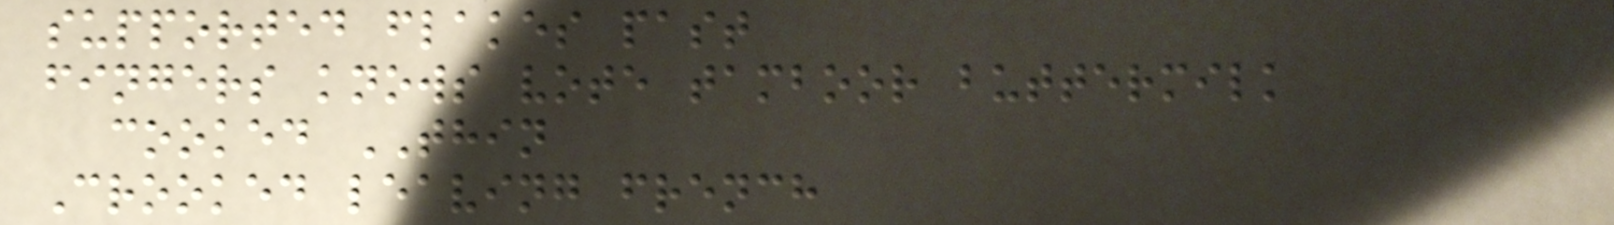supported flakes past
fingers knows vote tamboor buttermilk
cooked THIN
Crooked leaving french
